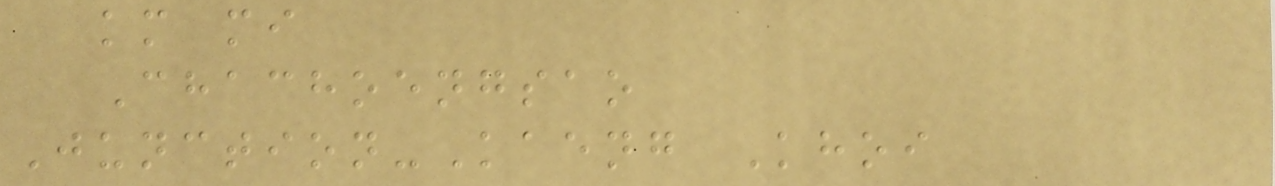km mi
Chachoengsao
Junction-Kaeng Khoi
